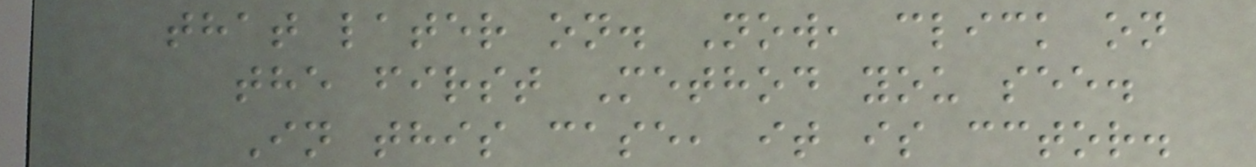that later on. Now, click on
the first Method you see.
In this case, it is cctor.
